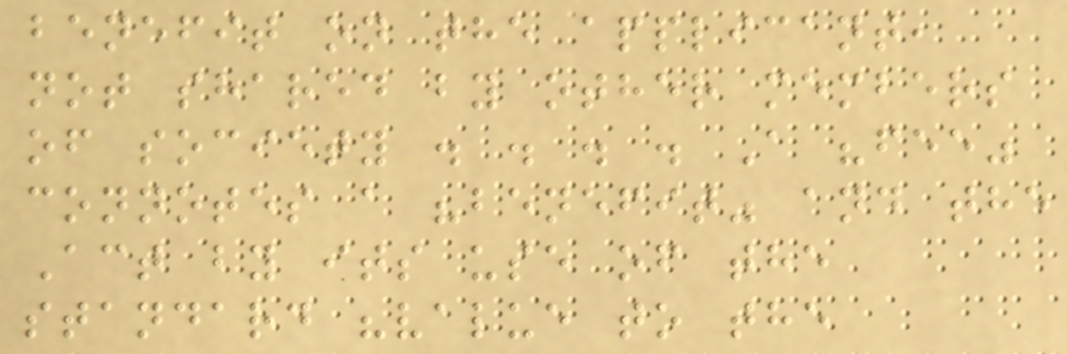benefit on the applicant,
not shared by other members
of society . . . . A "fee"
connotes a "benefit" and the
Act by its use of the
standard "value to the
